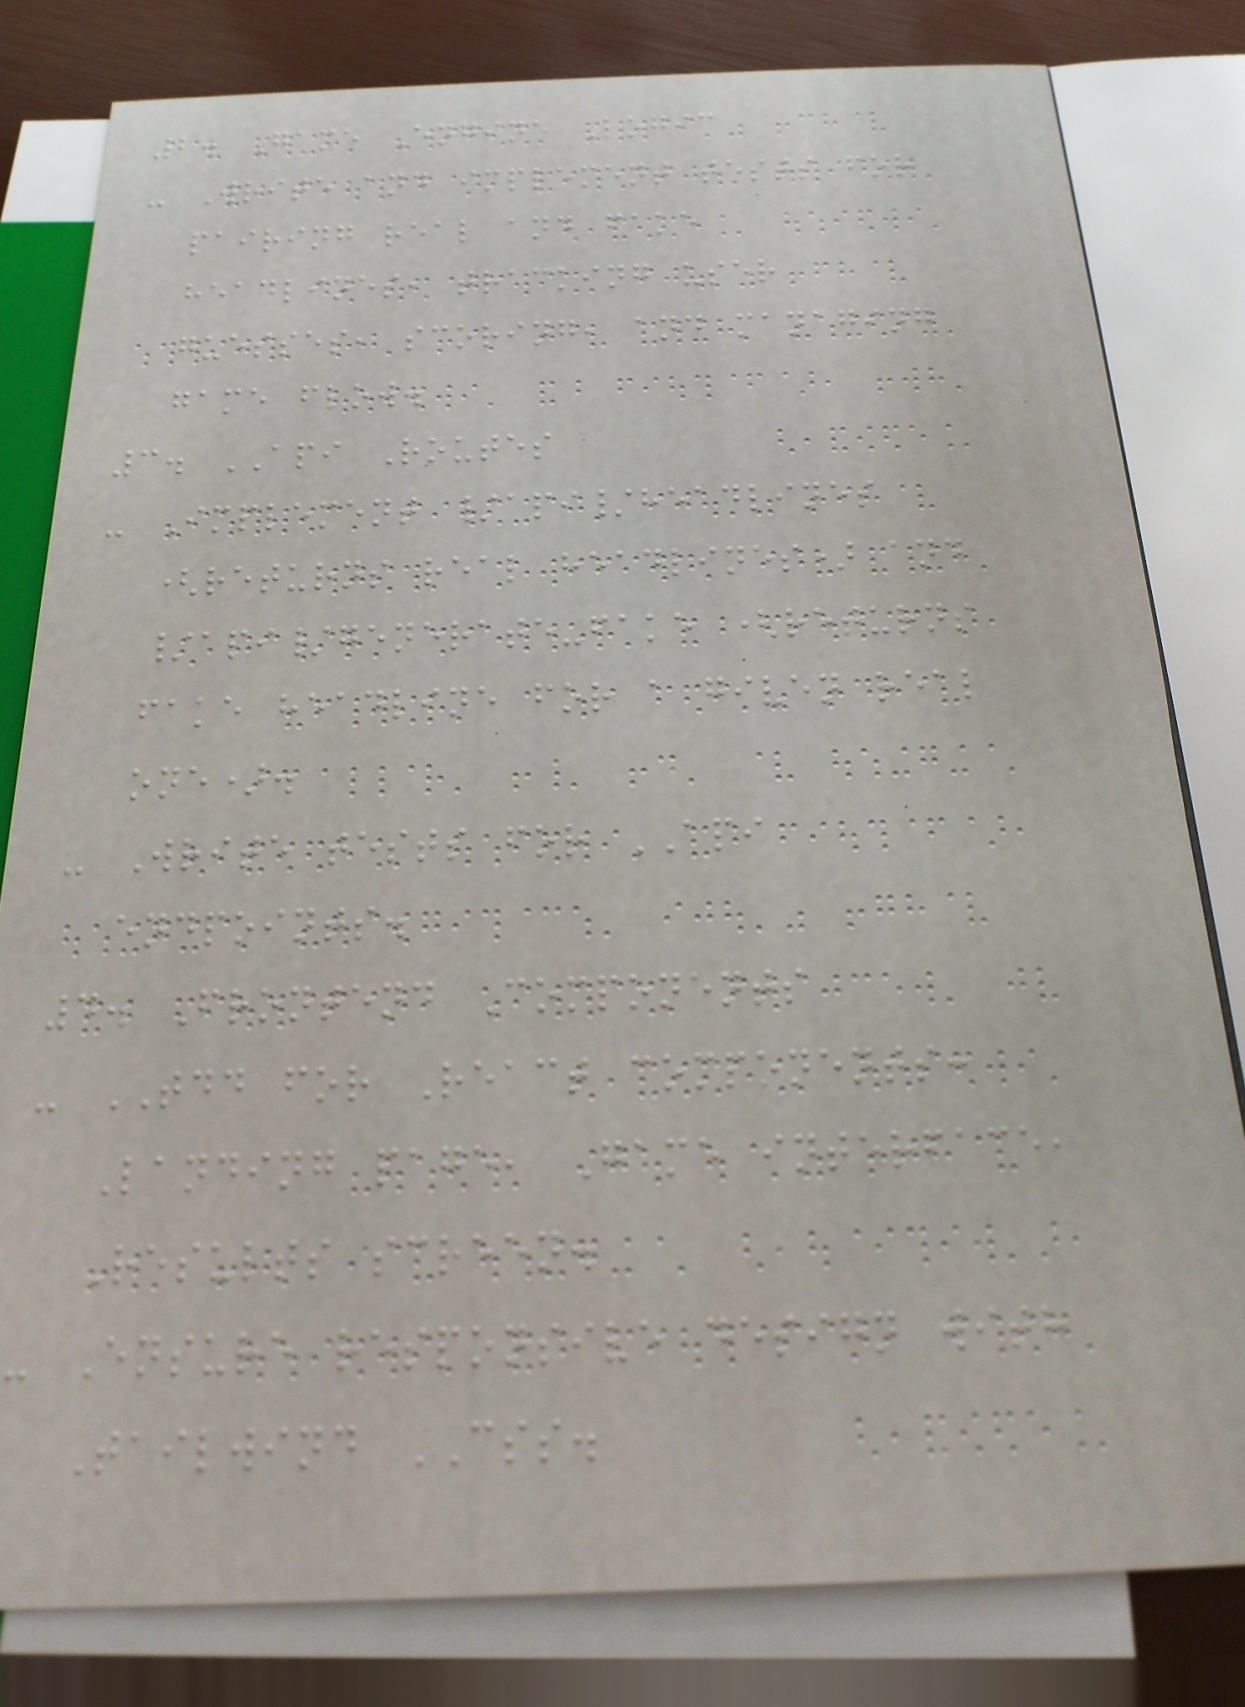2. Game Engine Logic
- Write and implement tests for
pairing real and fake
headlines, tracking user
guesses, scoring, and managing
game flow.
3. API Routes
- Implement /api/headlines
(returns real headlines) and
/api/generate-fake (returns
fake headline for a given real
one).
- Write tests for API
endpoints.
4. Frontend Components
- TDD for React components:
Landing page, Game interface,
Results screen.
- Ensure responsive design with
Tailwind CSS.
